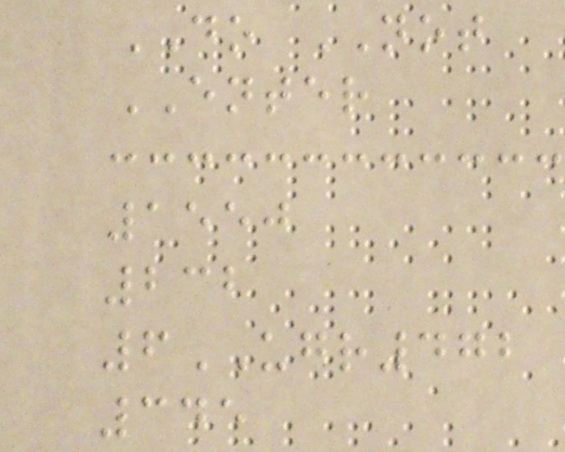DO NOT
ENTER
1550
232
6UGR472
345
